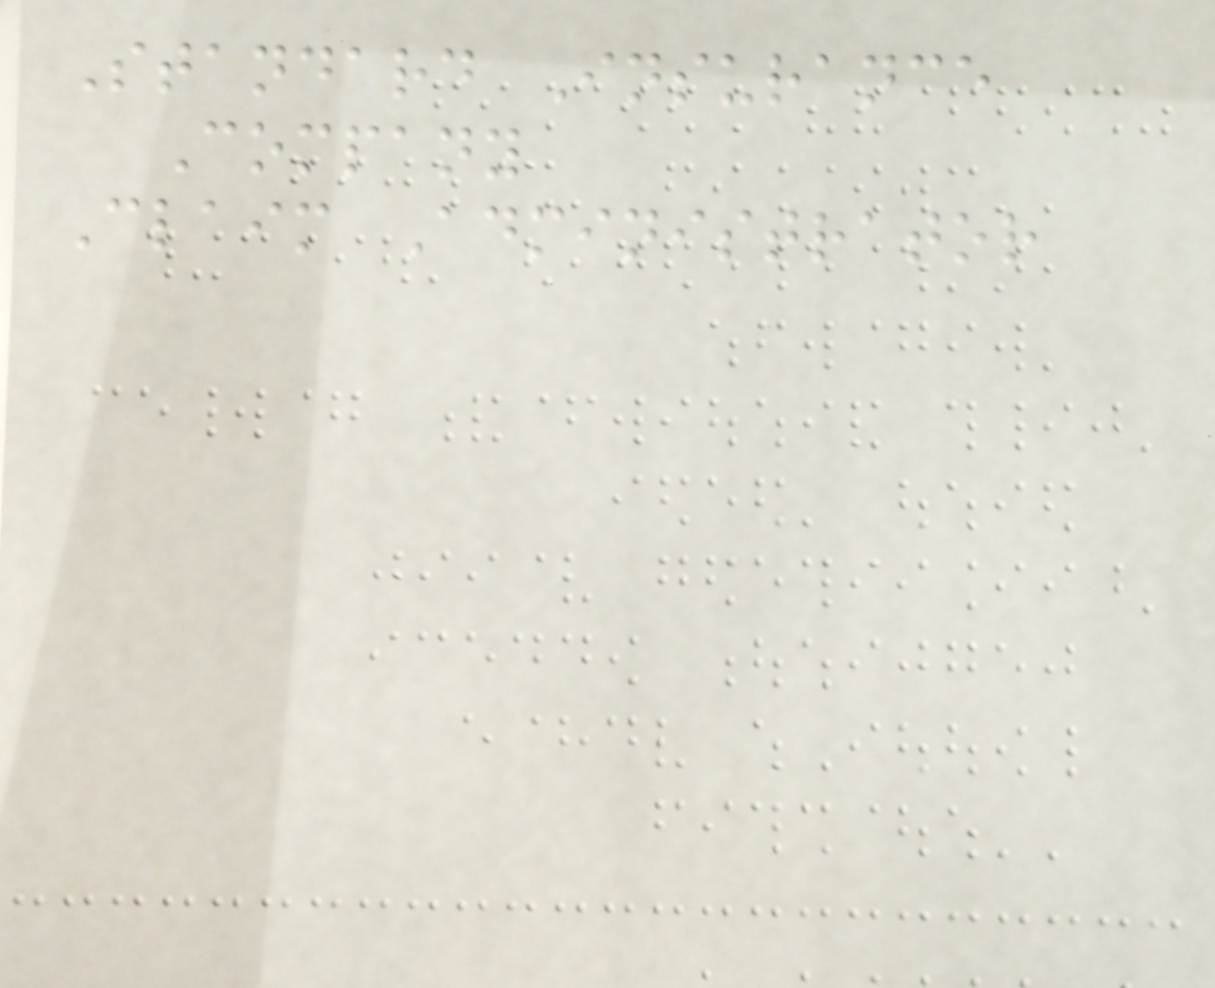Standard Insurance
Company
Claim Administrator
